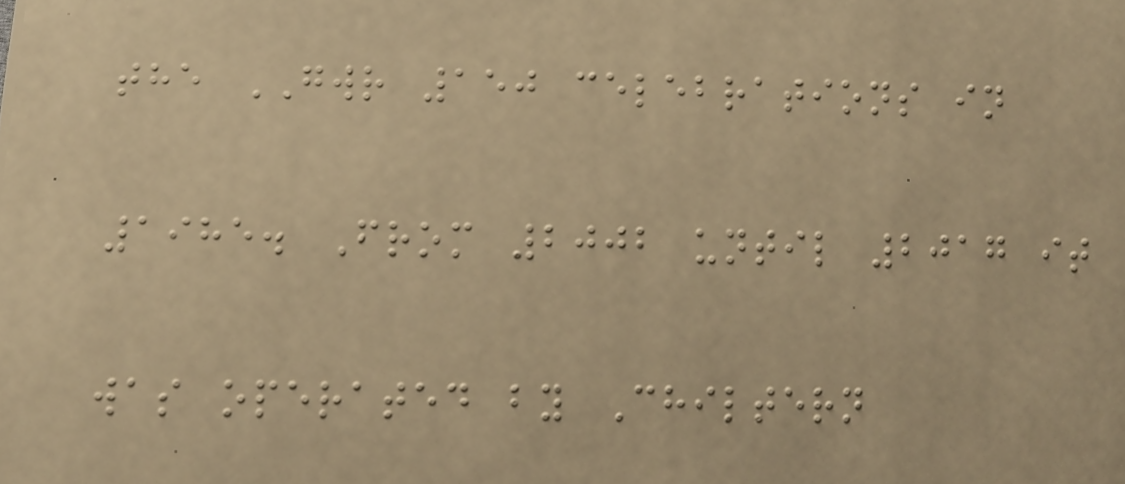the GWR 150 celebrations in
1985. From 2002 until 2017 it
was operated by Chiltern
